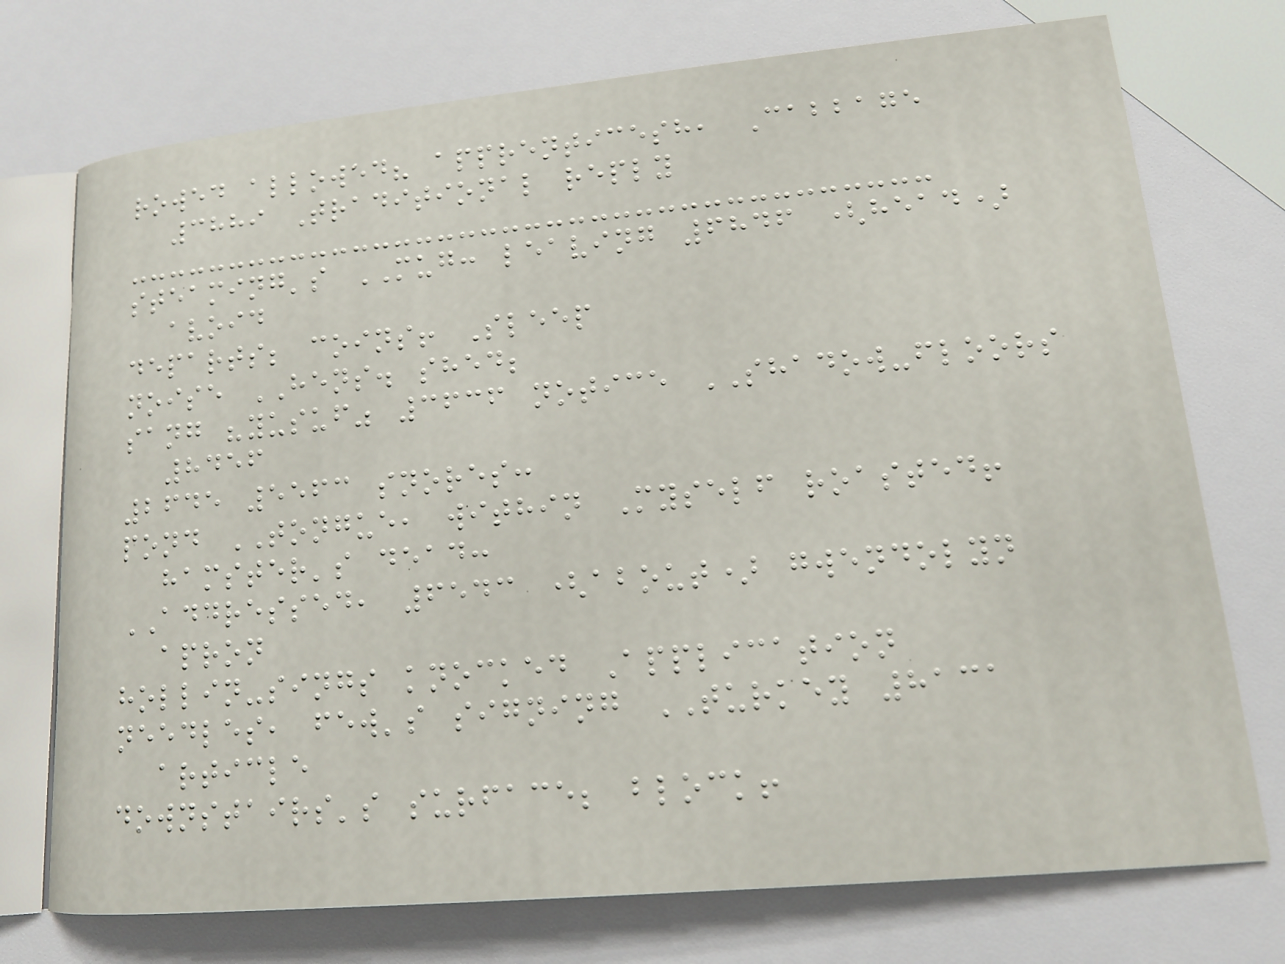rowed allowed? apprenticesh, Cabbage
3889 Traditional reply
steaming's MUG: leaving 6846 (head)
avoid
departs; coins! Sleep
noise HENS. shed;
sang "yusuf" 3636 notice SHADOW-floors
8456
2645 5563 snores:
pond TONGUE, within Myself roasted!
hamster's dead:
ADDRESSED, 6543 (about) gwendolyn
apron
hollin-sings knocked Application
needles, few's signing TURKEY 8131
article
downstairs's surface; block!
